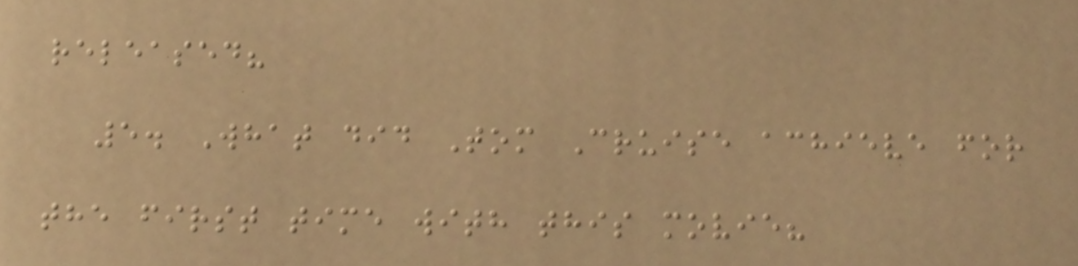released?
5. What did Tom Cruise achieve for
the first time with this movie?
